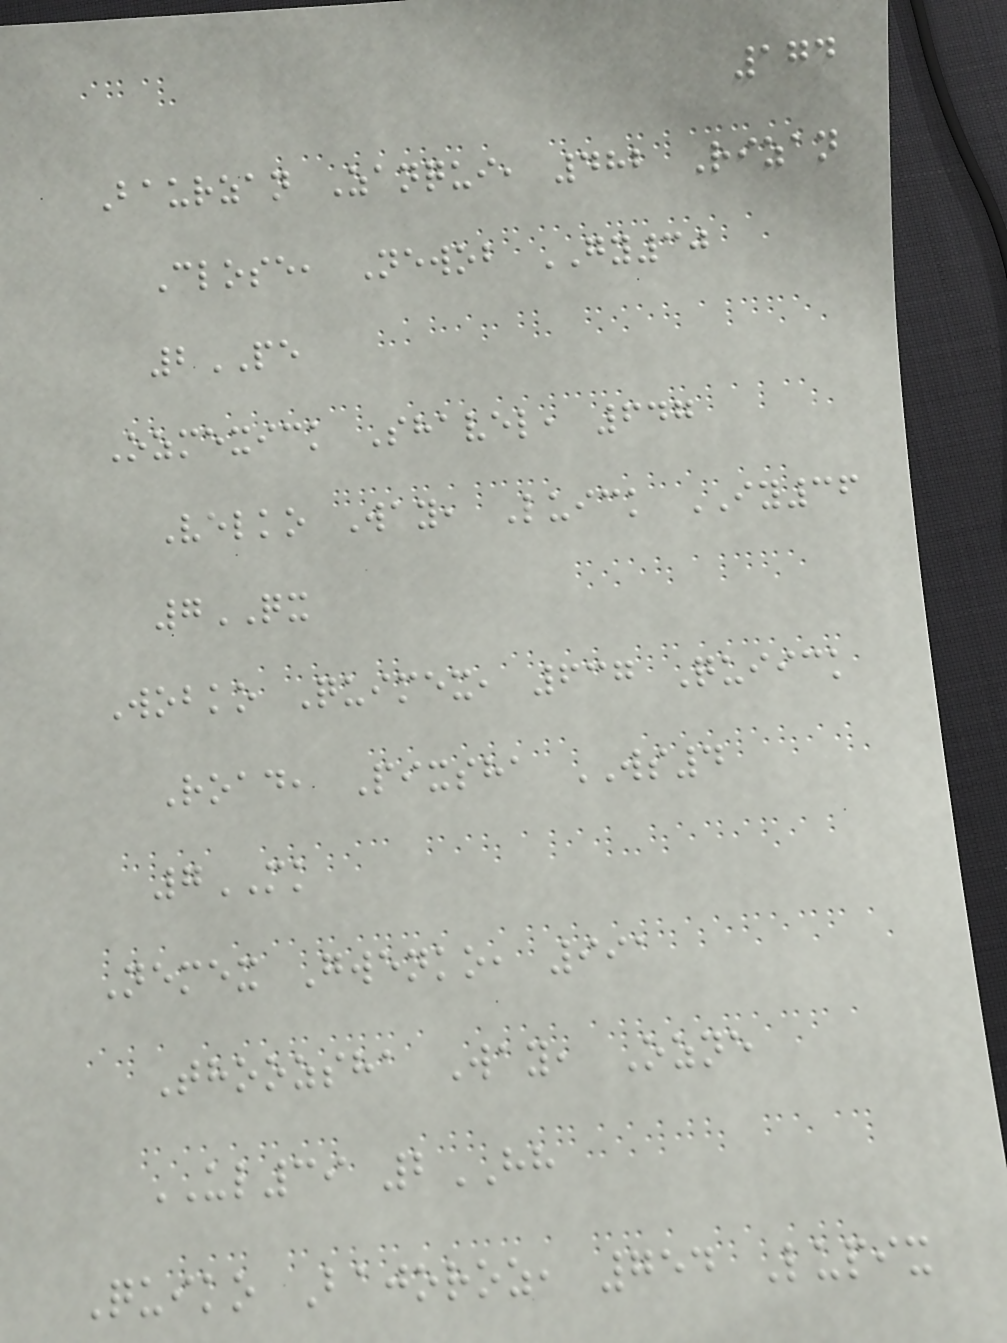174
Baurzan Zanqui, 482 Rizan
Close, Newob GY30
2PE
Ozmexick Shavel, 647
Velko Way, Luick IY36
7QX
Wobko Quimex, 637 Quiick
Road, Pixsha WS4
7MK
Nemex Gwenko, 991
Thoozsha Way, Ozne
UL39 2HH
Quiko Bajoroz, 754 Lupix
